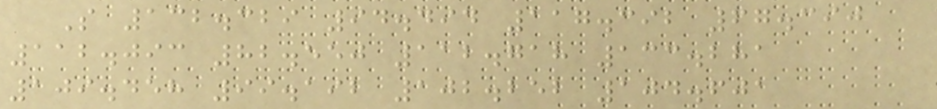S 132.329 94.494 117.392 67.390
112.093 82.550 112.718 133.281
109.458 99.192 102.252 104.601
